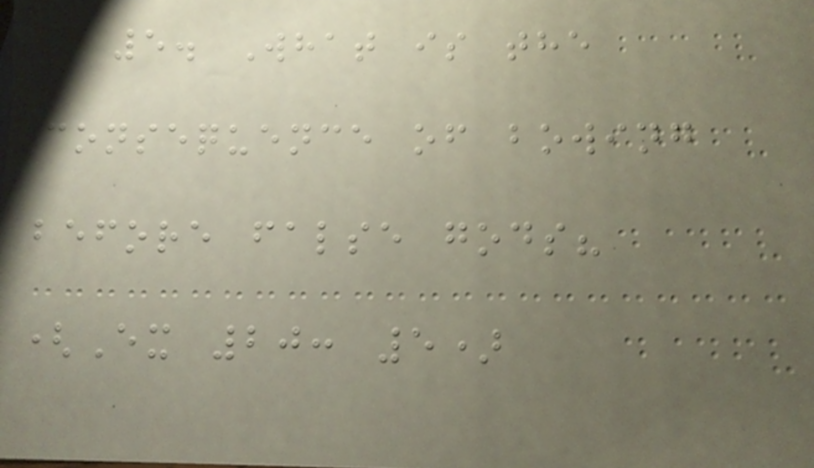5. What is the
consequence of bowing
before false gods?
(Ex 20: 5)
